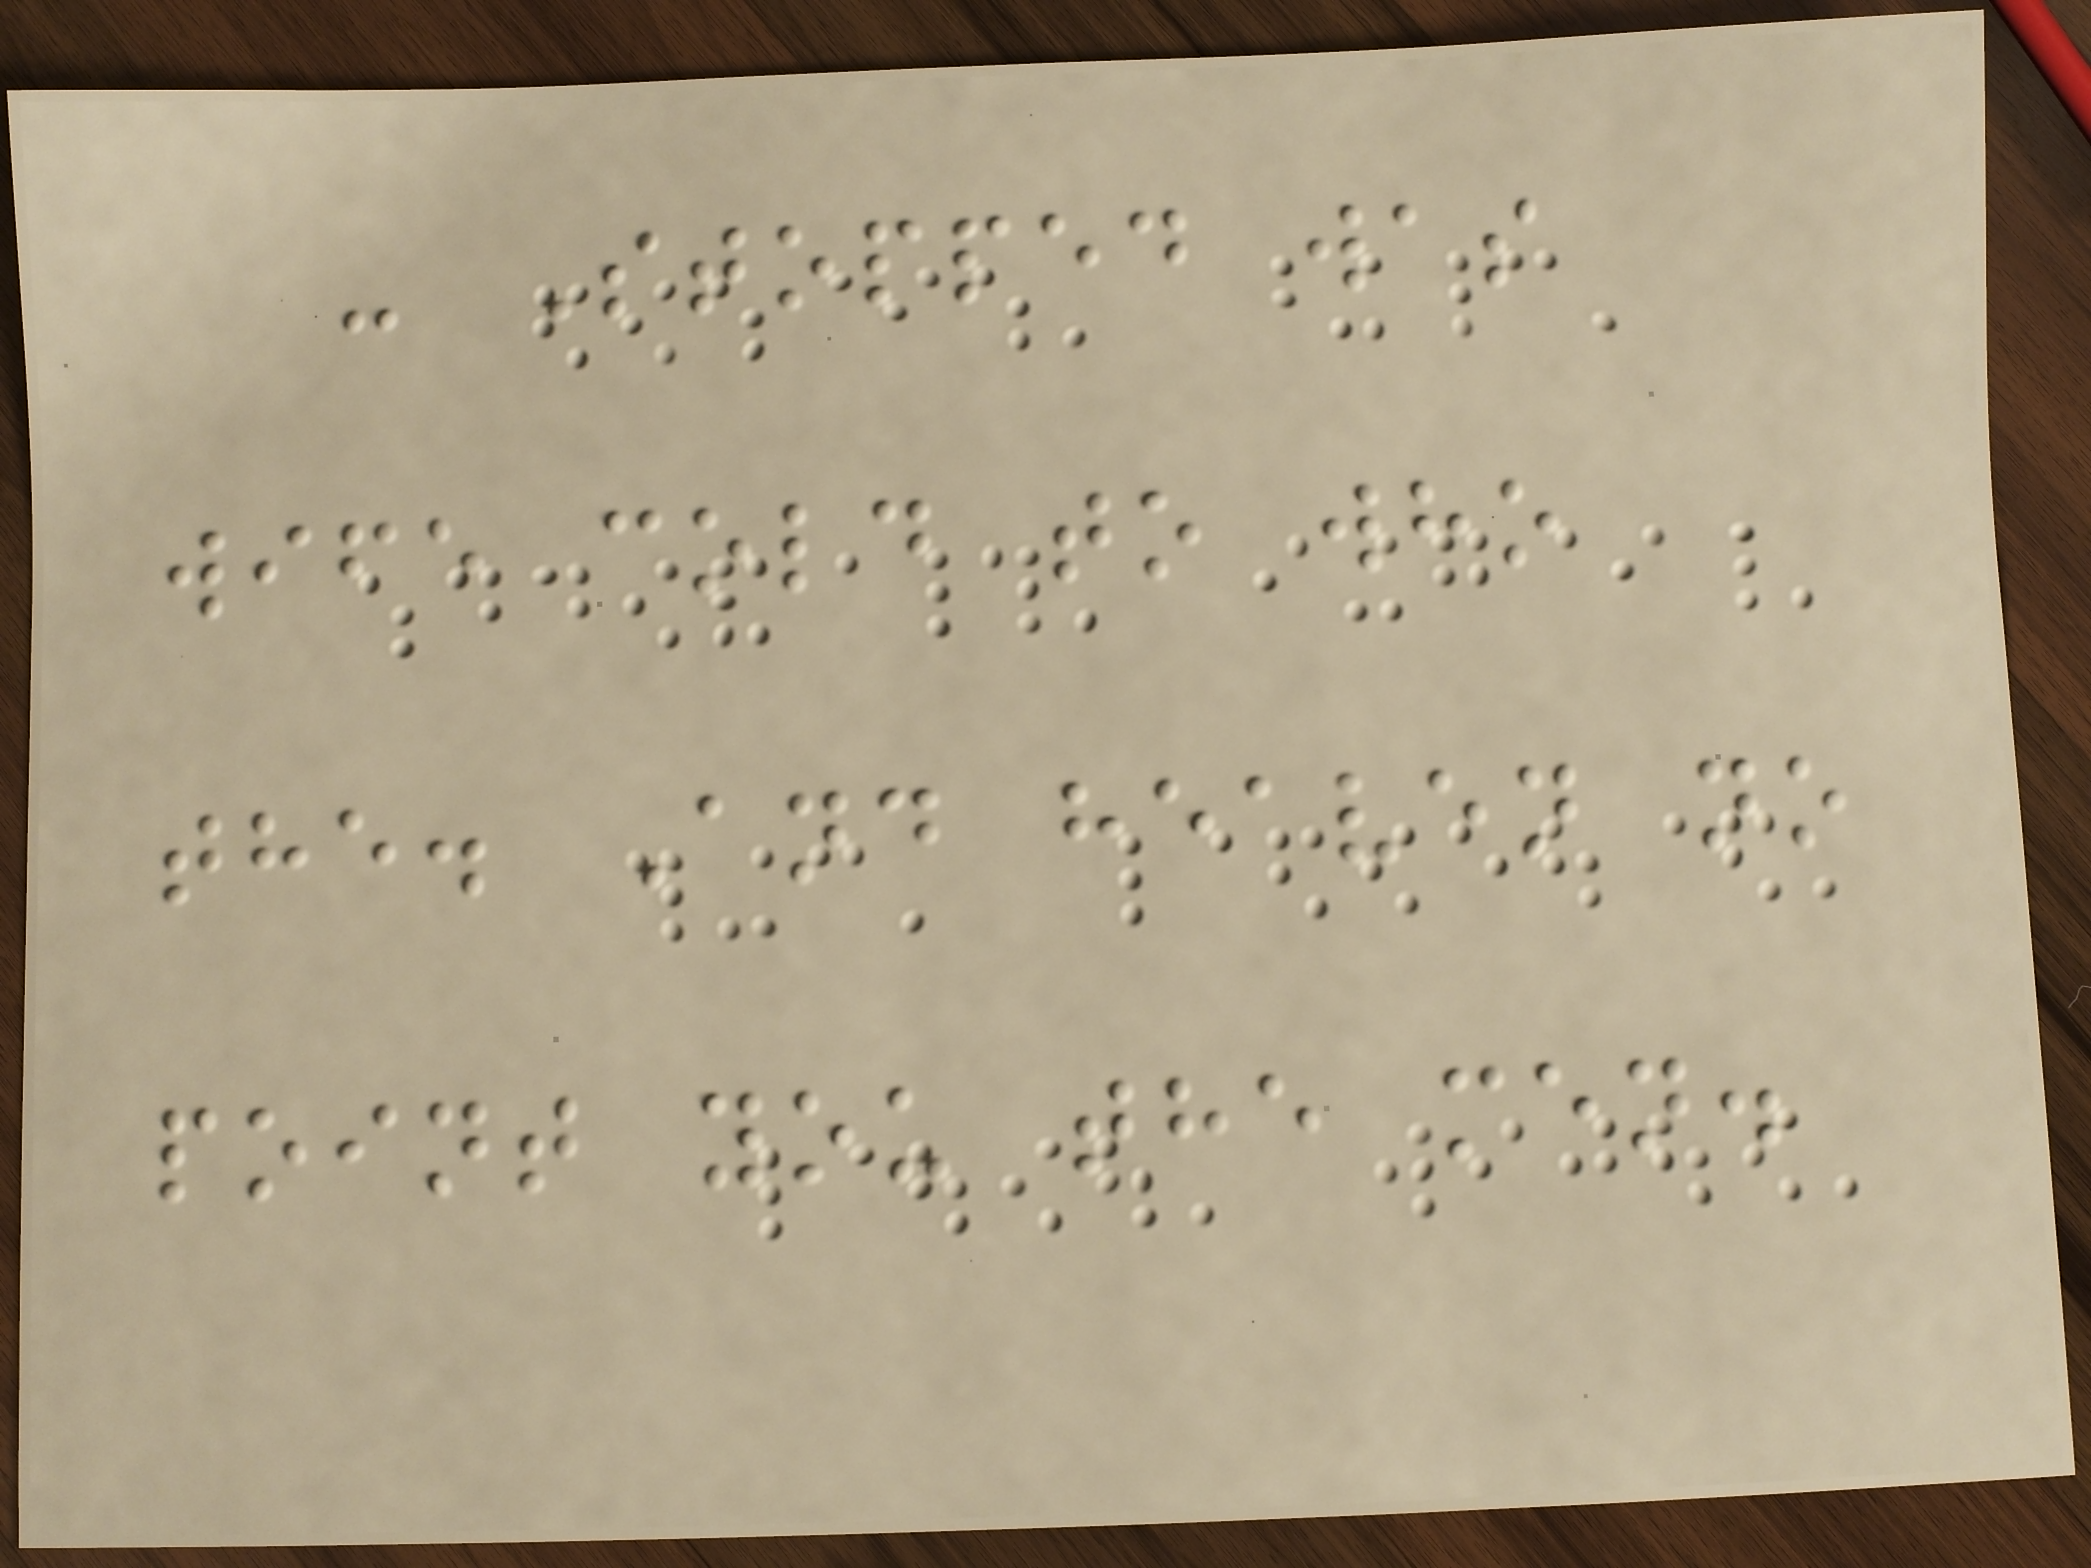- Stopped was
wife cold to who
the. And heaven no
point you the men.
